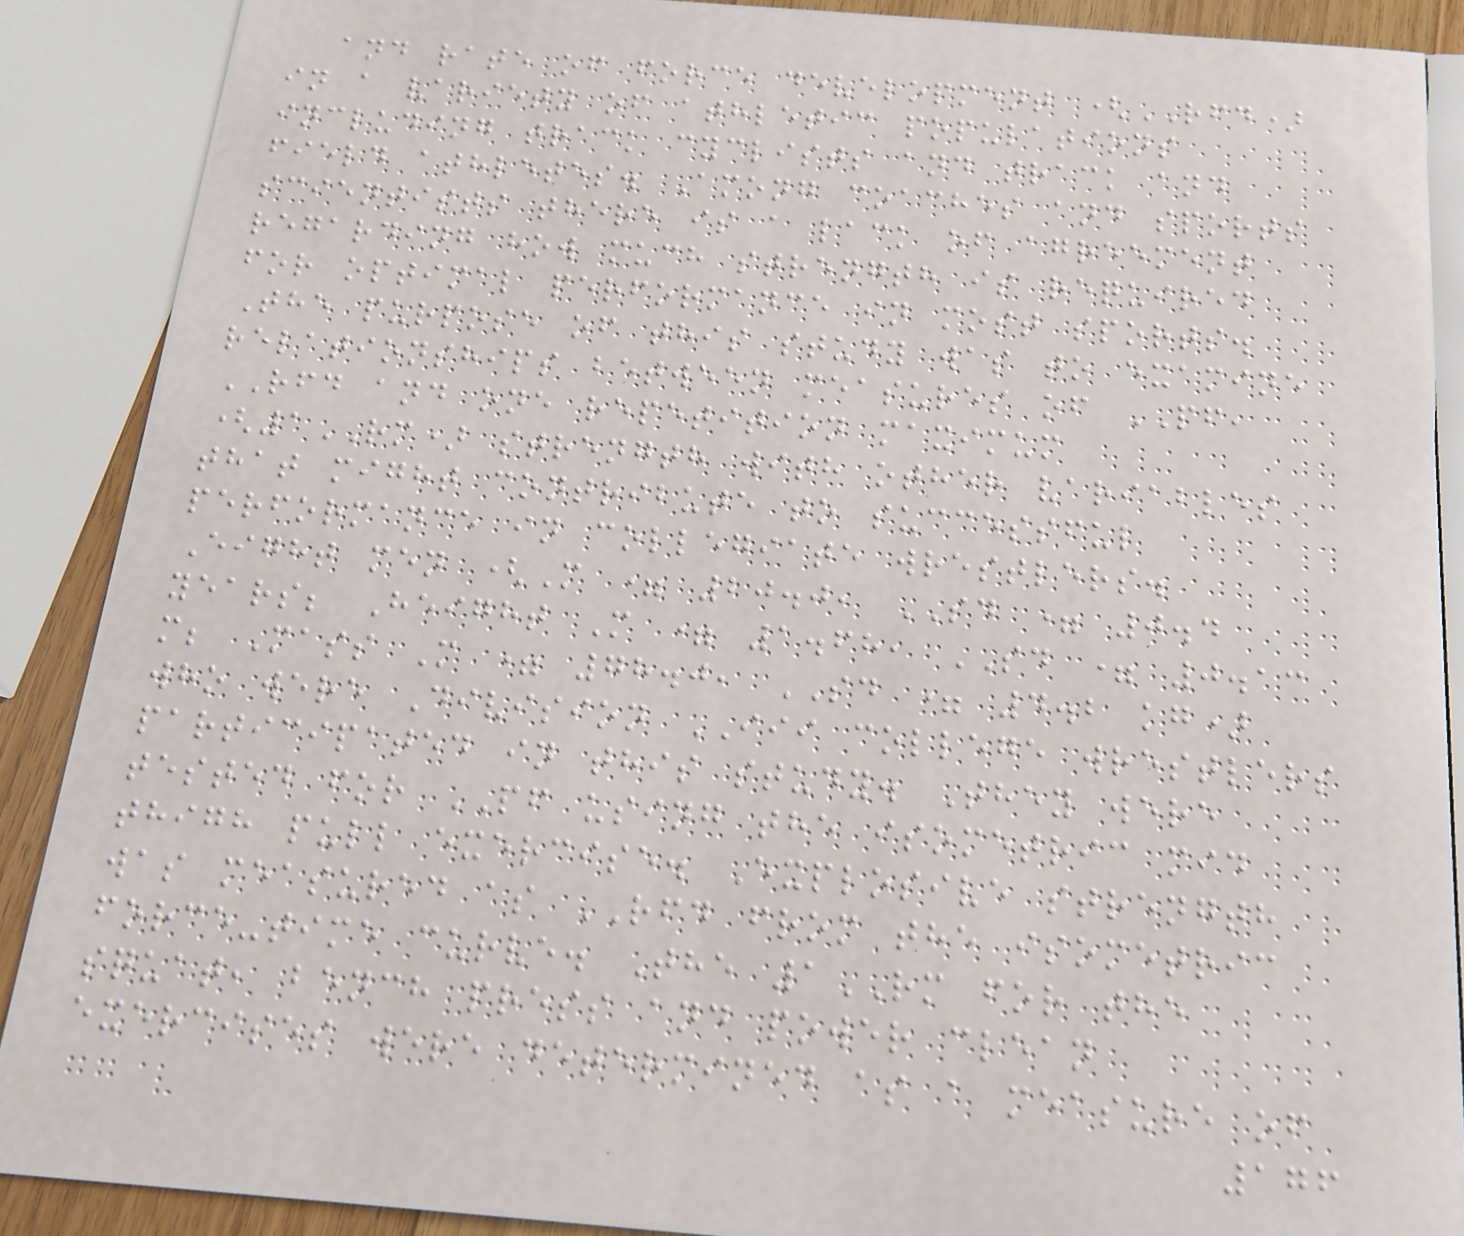and rate of force development (RFD)
in a variety of athletic populations
including track cyclists and track and
field athletes. Among coaches and sports
scientists there is a lack of agreement
regarding how much strength is required
for optimal performance in most sports.
The purpose of this study was to examine
relationships between measures of PF,
RFD and one repetition maximum
(1RM) strength with other variables
that might contribute to successful
performance in collegiate wrestlers.
Eight men (M = 20.0, SD = 0.4
years; Height M = 1.68, SD = 0.13
m; Mass M = 78.0, SD = 4.2 kg)
who were Division III college wrestlers
participated in this study. They were
tested for PF using the isometric mid
thigh pull exercise. Explosive strength
was measured as RFD from the isometric
force-time curve. The 1RM for the
squat, bench press and power clean
exercises were determined as a measure of
176
